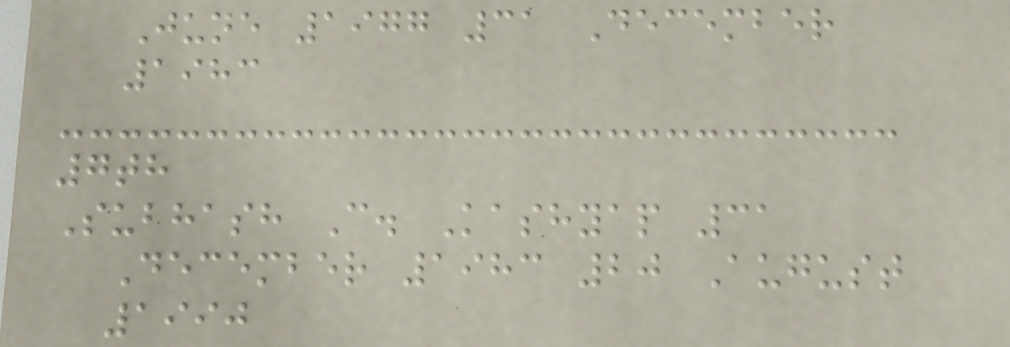June 1977 31 December
1983
7th
Subhash C. Kashyap 31
December 1983 20 August
1990
